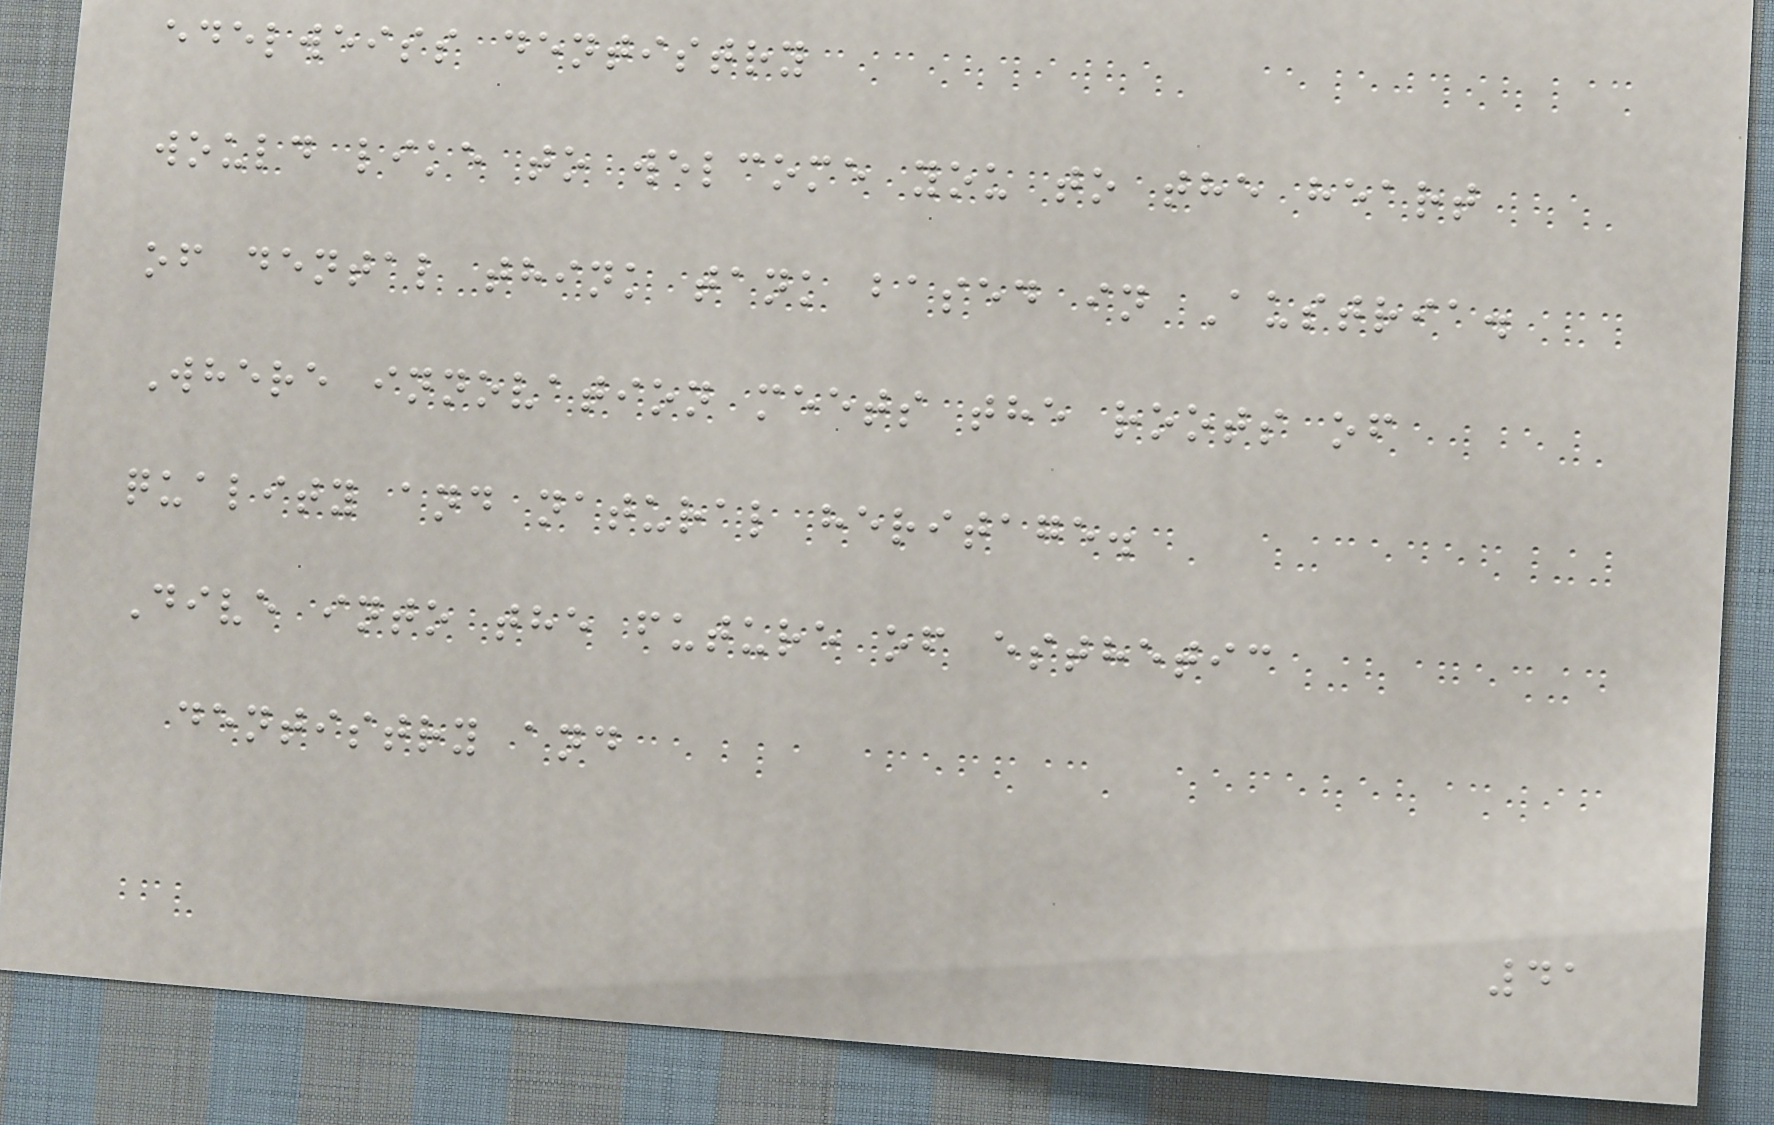edelweiss dentistry
would like to welcome you to the heart
of dental think tank based in Austria.
Where innovation meets the roots of
quality and natural heritage.
Dive into the future of esthetic
dentistry and
41
